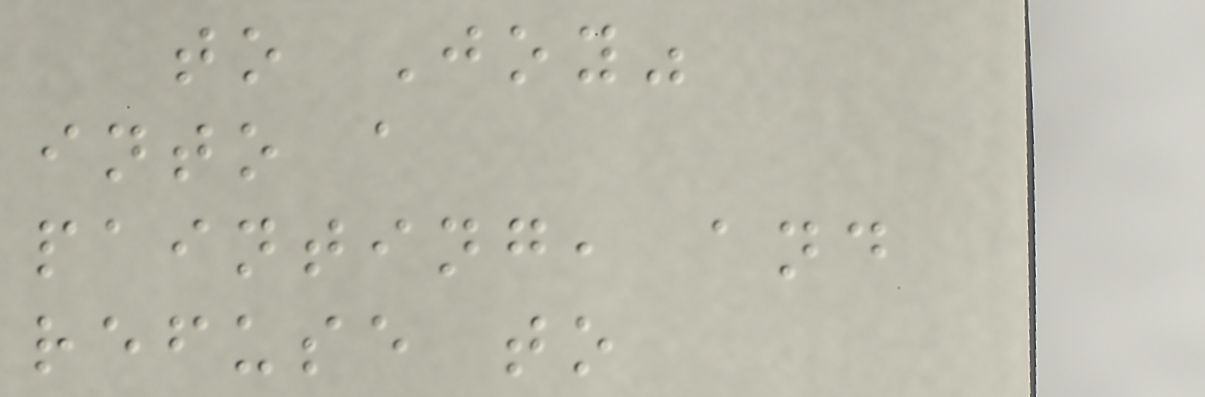to Joy"
into a
painting, and
refuse to
